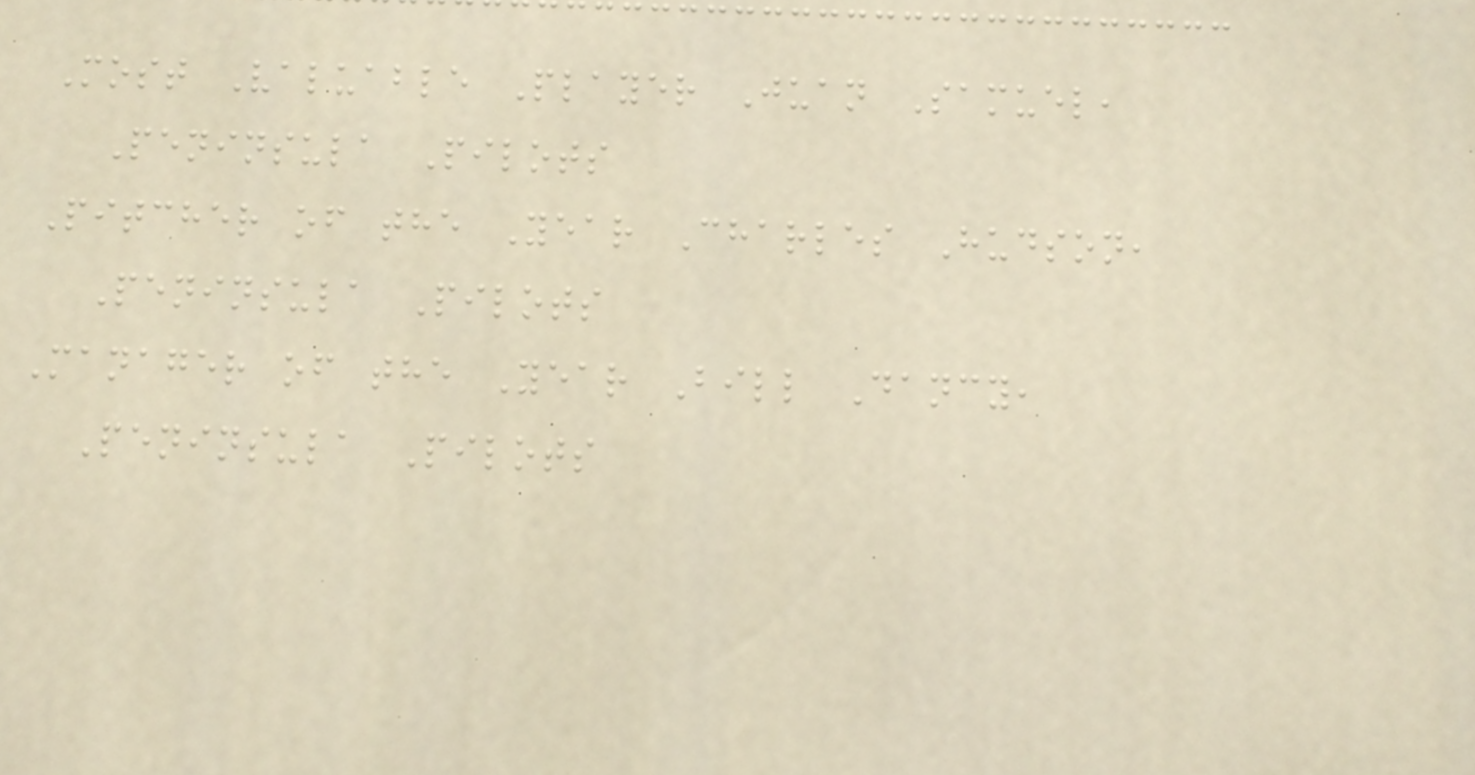Most Valuable Player Juan Samuel,
Peninsula Pilots
Pitcher of the Year Charles Hudson,
Peninsula Pilots
Manager of the Year Bill Dancy,
Peninsula Pilots
